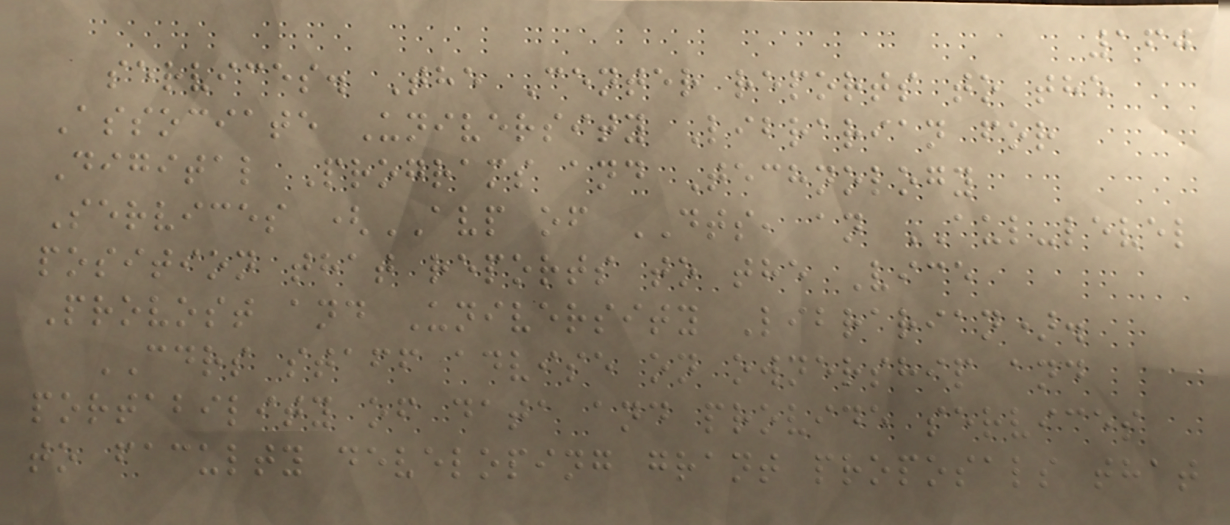160
services. The Center reports to the
Associate University Librarian for
Digital Programs and Technology
Services (AVP of DTS, an AUL-level
position that reports to the Vice
Provost and University Librarian).
CDRS staff advise on ownership and
portability of data and provide services
to faculty developing grant proposals that
